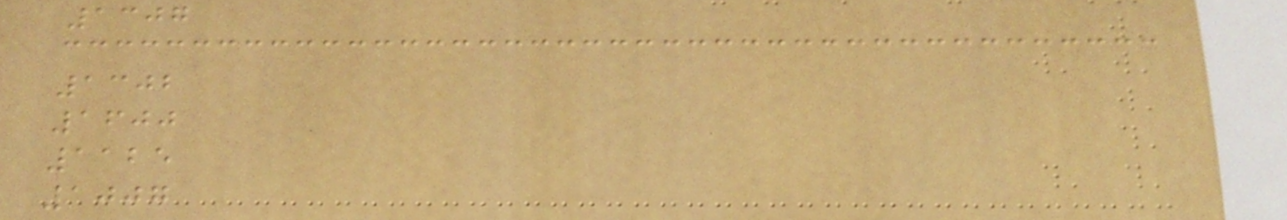1307
1302
1600
1125
1007
